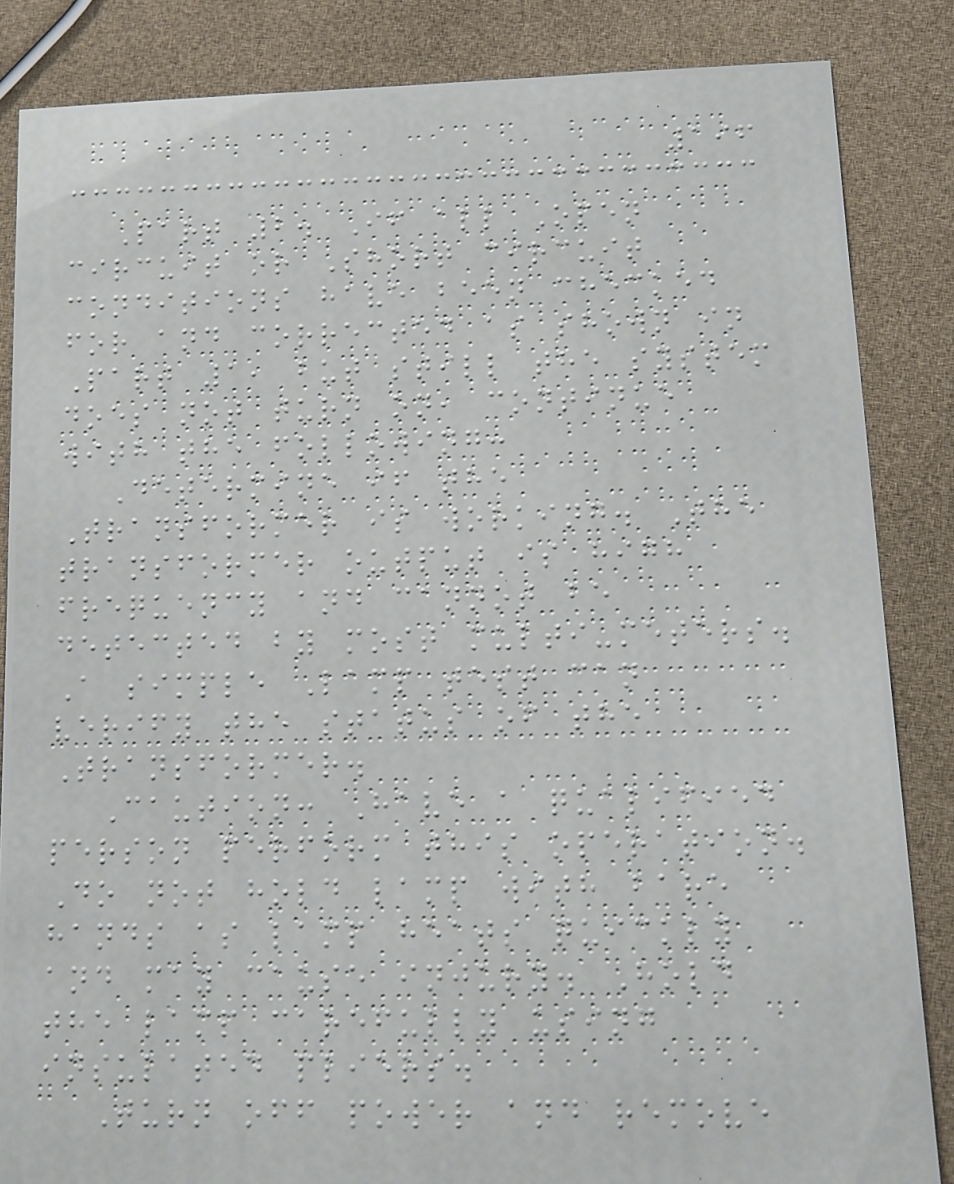196
Part 2. If all Open
circuit or Short circuit
conditions have been checked
for and corrected as shown in
Part 1, but still the system
does not turn on, continue
with the following:
Determine if the
Transformer is working. The
transformer output is high
frequency and cannot be
detected by most multi-meters.
A simple Lamp test can
verify the status of the
Transformer.
Caution: Have a qualified
person perform this operation.
Do not hold lamp with bare
hands as lamp heats quickly
and may cause injury. Hold
the lamp carefully using
insulated pliers.
Turn off power and remove
